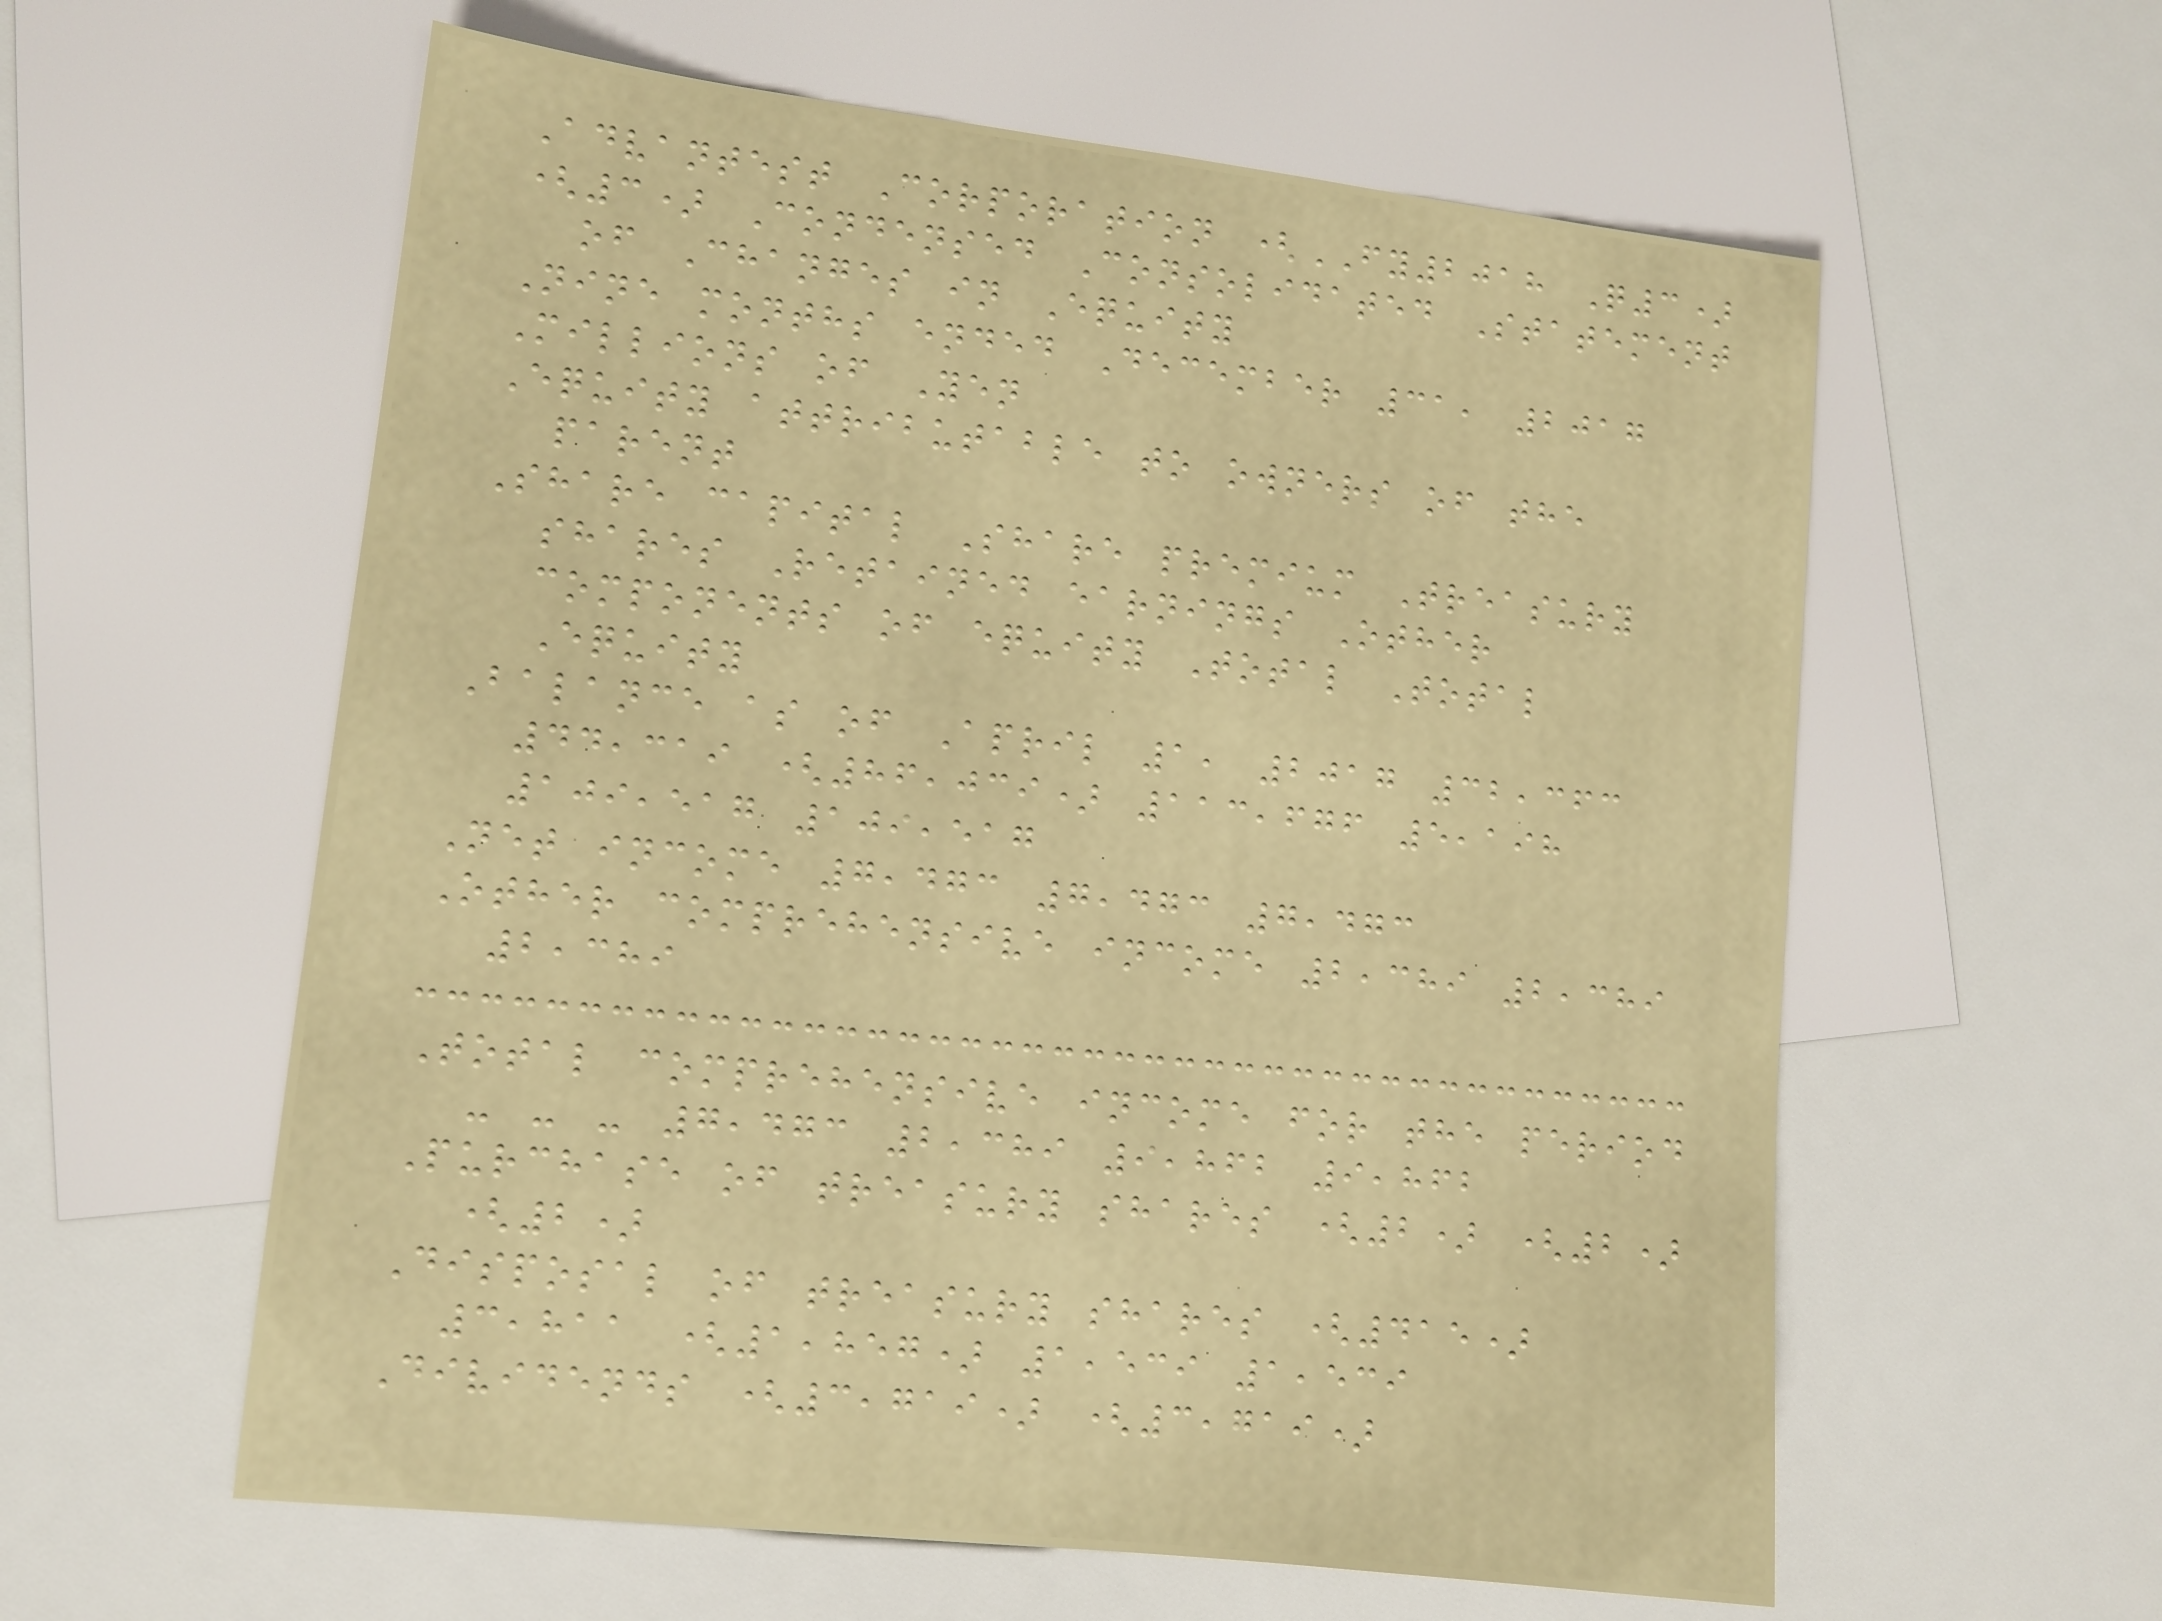Advantest Corporation (FY2018 Q3)
(3) Condensed Consolidated Statement
of Changes in Equity
Nine months ended December 31, 2017
Millions of Yen
Equity attributable to owners of the
parent
Share capital Share premium Treasury
shares Retained earnings Other
components of equity Total Total
Equity
Balance as of April 1, 2017 32,363
44,319 (86,039) 113,676 5,198
109,517 109,517
Net income 7,473 7,473 7,473
Other comprehensive income 2,389 2,389
2,389
Total comprehensive income for the period
- - - 7,473 2,389 9,862 9,862
Purchase of treasury shares (2) (2)
(2)
Disposal of treasury shares (415)
3,811 (1,857) 1,539 1,539
Dividends (3,719) (3,719)
